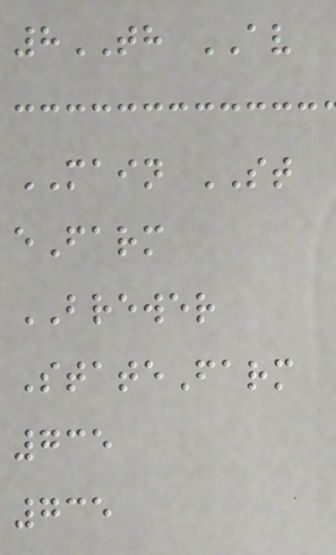8TH AV
MAIN ST
eFarm
BREWER
StateFarm
735
735
